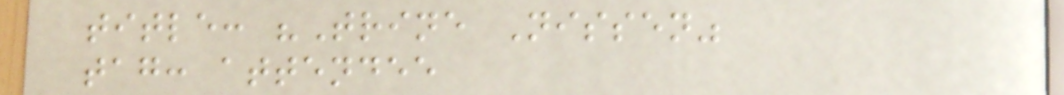title: "Trine Nissen"
tag: attendee
